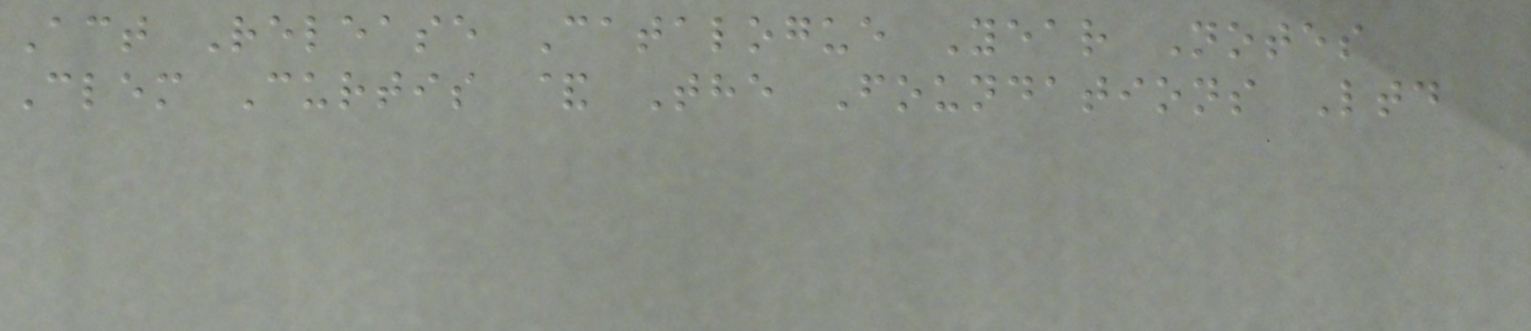Act Release Catalogue Year Notes
Clem Curtis & The Foundations Ltd
